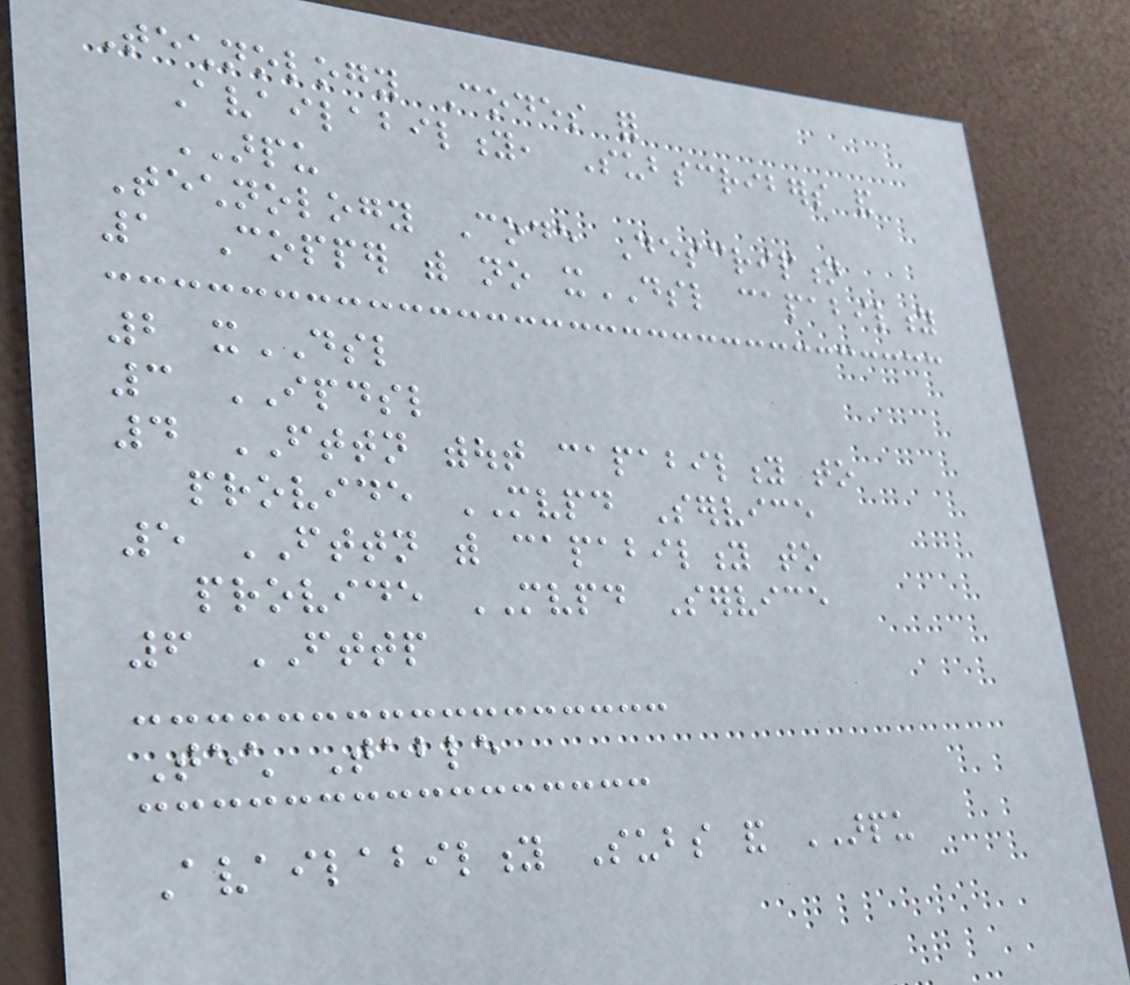Technology Codes for
Availability, Subscribers and
ARPU
Technology Code Description
1 Copper with no xDSL capability
2 xDSL
3 IPDSL
4 FTTN without capability to
provide MVPD Service
5 FTTN with capability to
provide MVPD Service
6 FTTP
Tech Table
Availability Subs and ARPU
